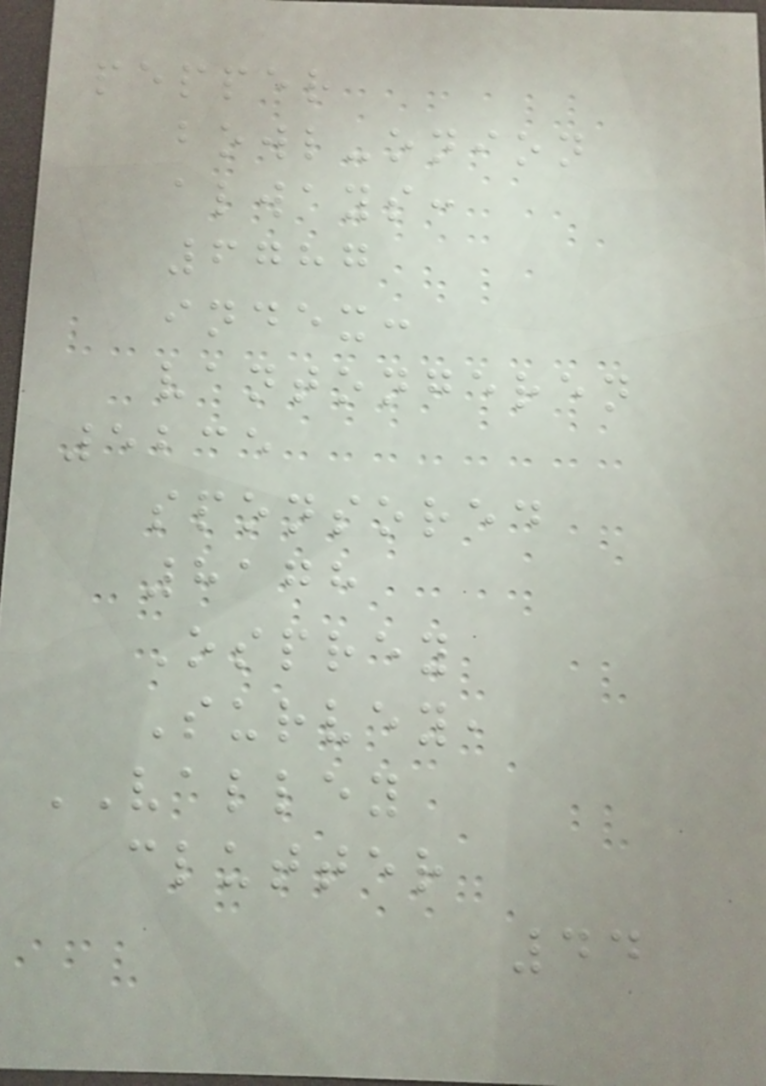pepper
bowl-onion
always:
6787
index:
vantongeren
5235
sponsored
8178
Osprey
Survey,
VALLEY
clutter
44
